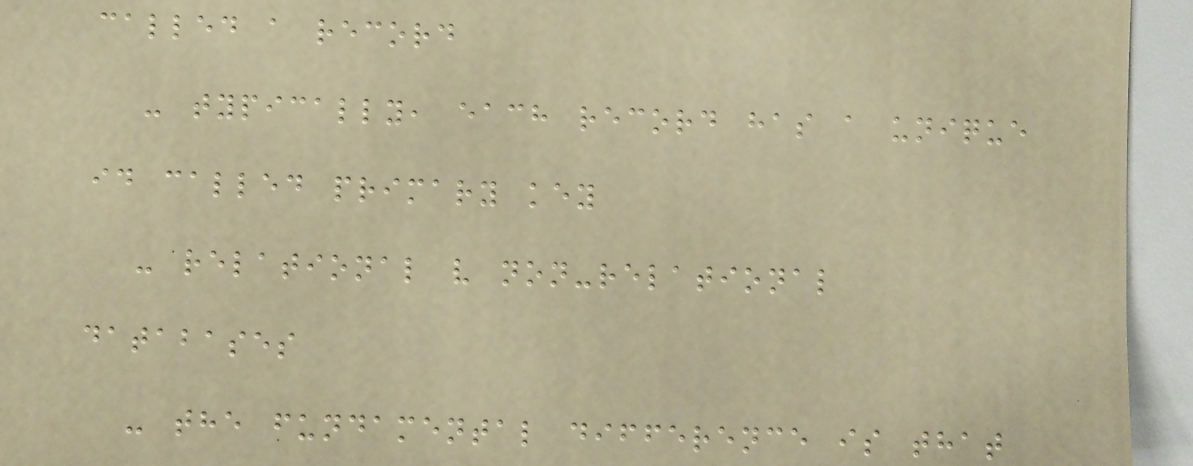called a record
- typically, each record has a unique
id called primary key
- relational v non-relational
databases
- the fundamental difference is that
